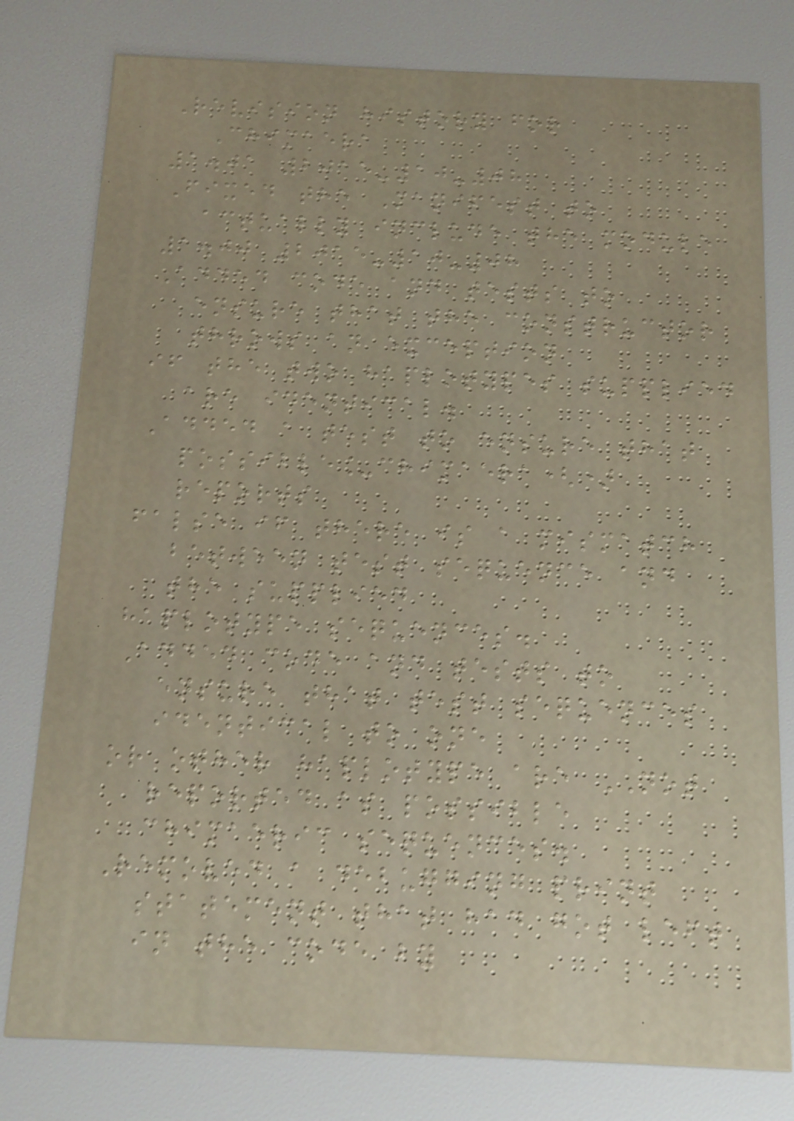Revision history for
Chimaera
1.01 2015-10-08
Fixed the Manifest to
actually include the module
1.00 2015-10-08
Added code and tests to
ensure that the constructor
throws an exception
if the two haplotypes supplied
are identical.
Added a test to ensure that
possible_chimaera()
reports
false if there is a mismatch
between test sequence and
the supplied
haplotype sequences.
Added code and tests to
ensure that test sequences
identical to one
or other haplotype are NOT
reported as possible
chimaeric sequences.
Removed a debugging print
statement that had got left
in the code by
